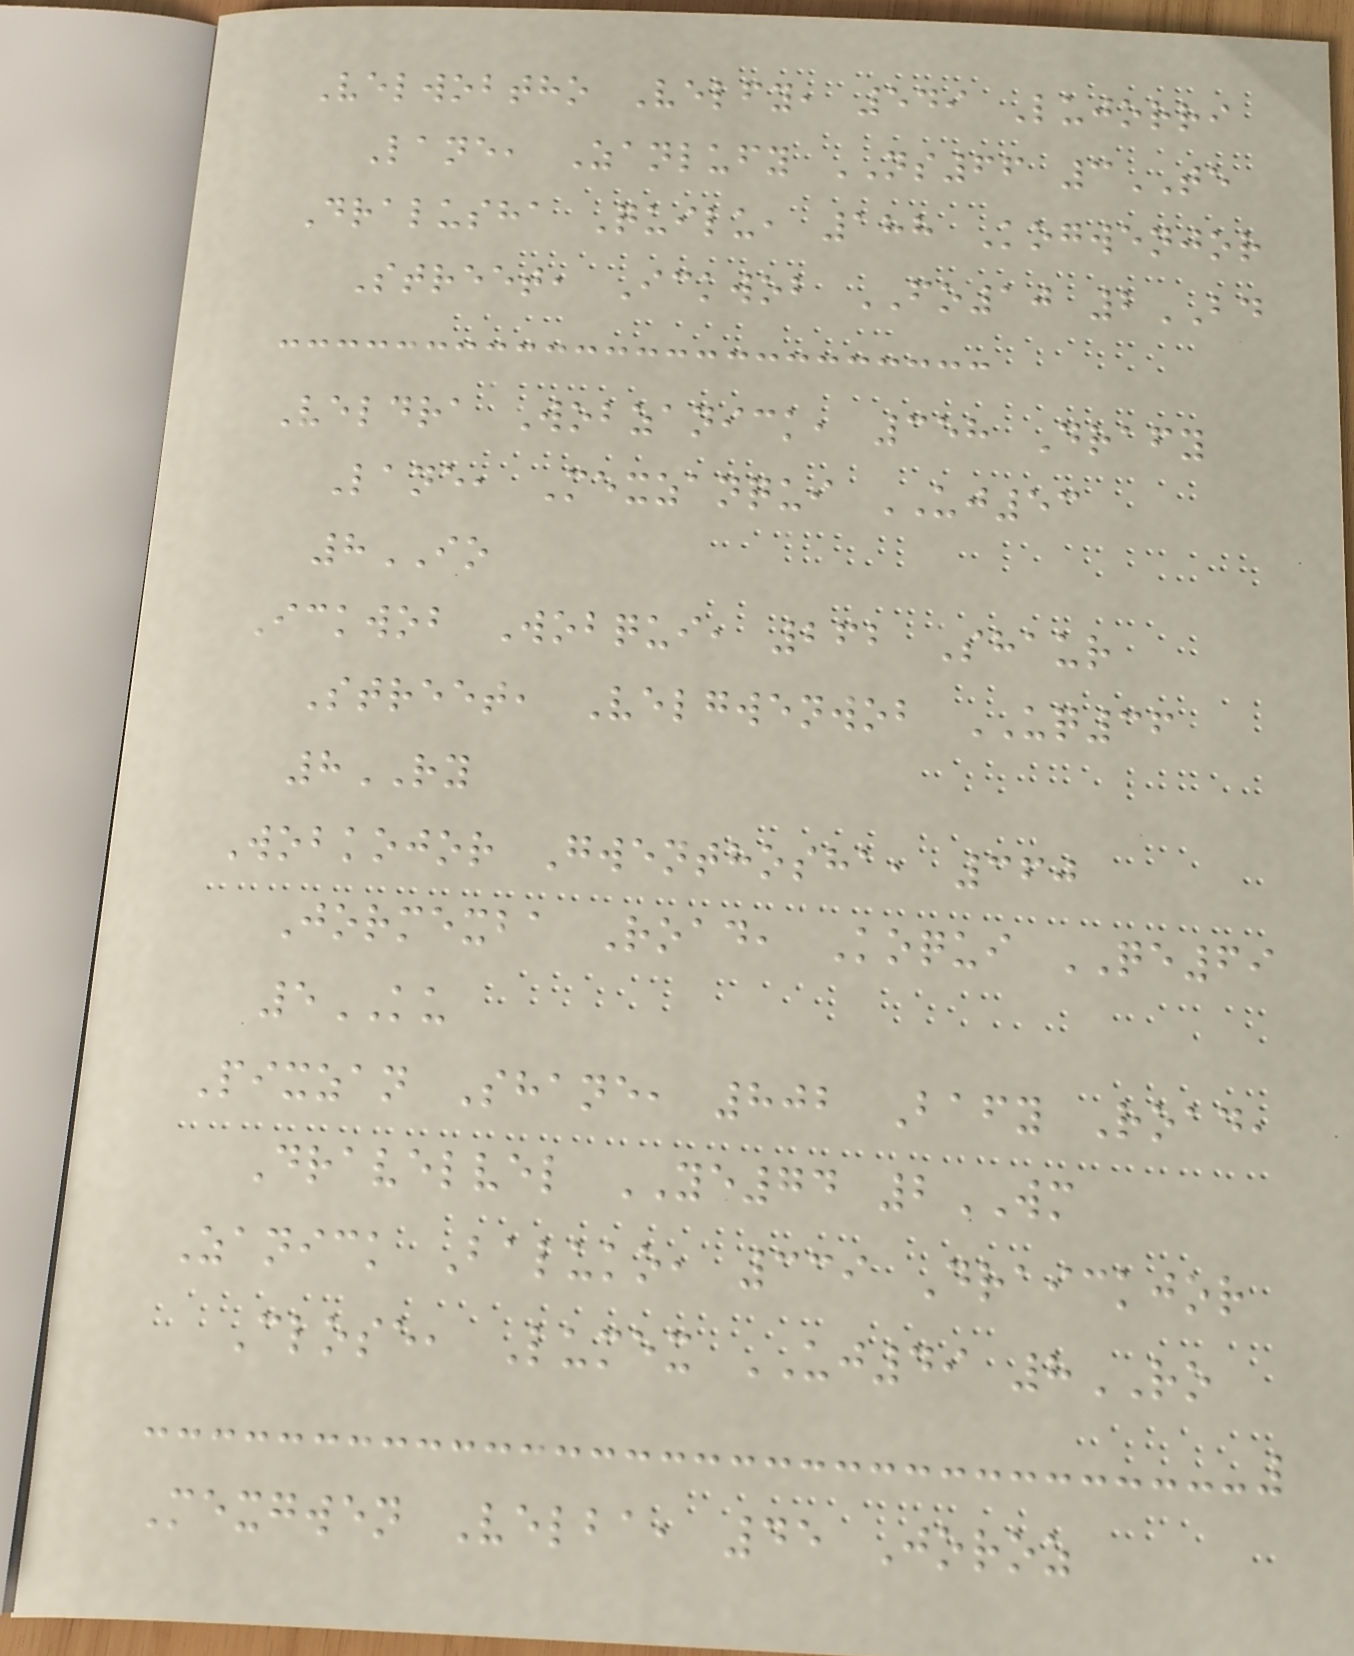Velwobtho Velfy, 549 Lujorri
Lane, Zanlufy NS66 3TE
Dralusha Quilu, 188 Kogwenjor
Street, Ickwob FO10 2BD
Veldra Wobzanick, 358 Drafy
Lane, Mexzanqui UJ53
8IO
Ickwob Wobqui, 262 Shaur
Street, Velgwenwob UQ36
8RY
Wobkojor Gwenthosha, 360
Jormexba Road, Koqui QE69
5KU
Pixzan Shane, 802 Bafy Road,
Dravelvel YE74 2WM
Zanick Baluko, 339 Draickjor
Close, Lumex UJ49 8RO
Mexgwen Velba, 45 Joroz
